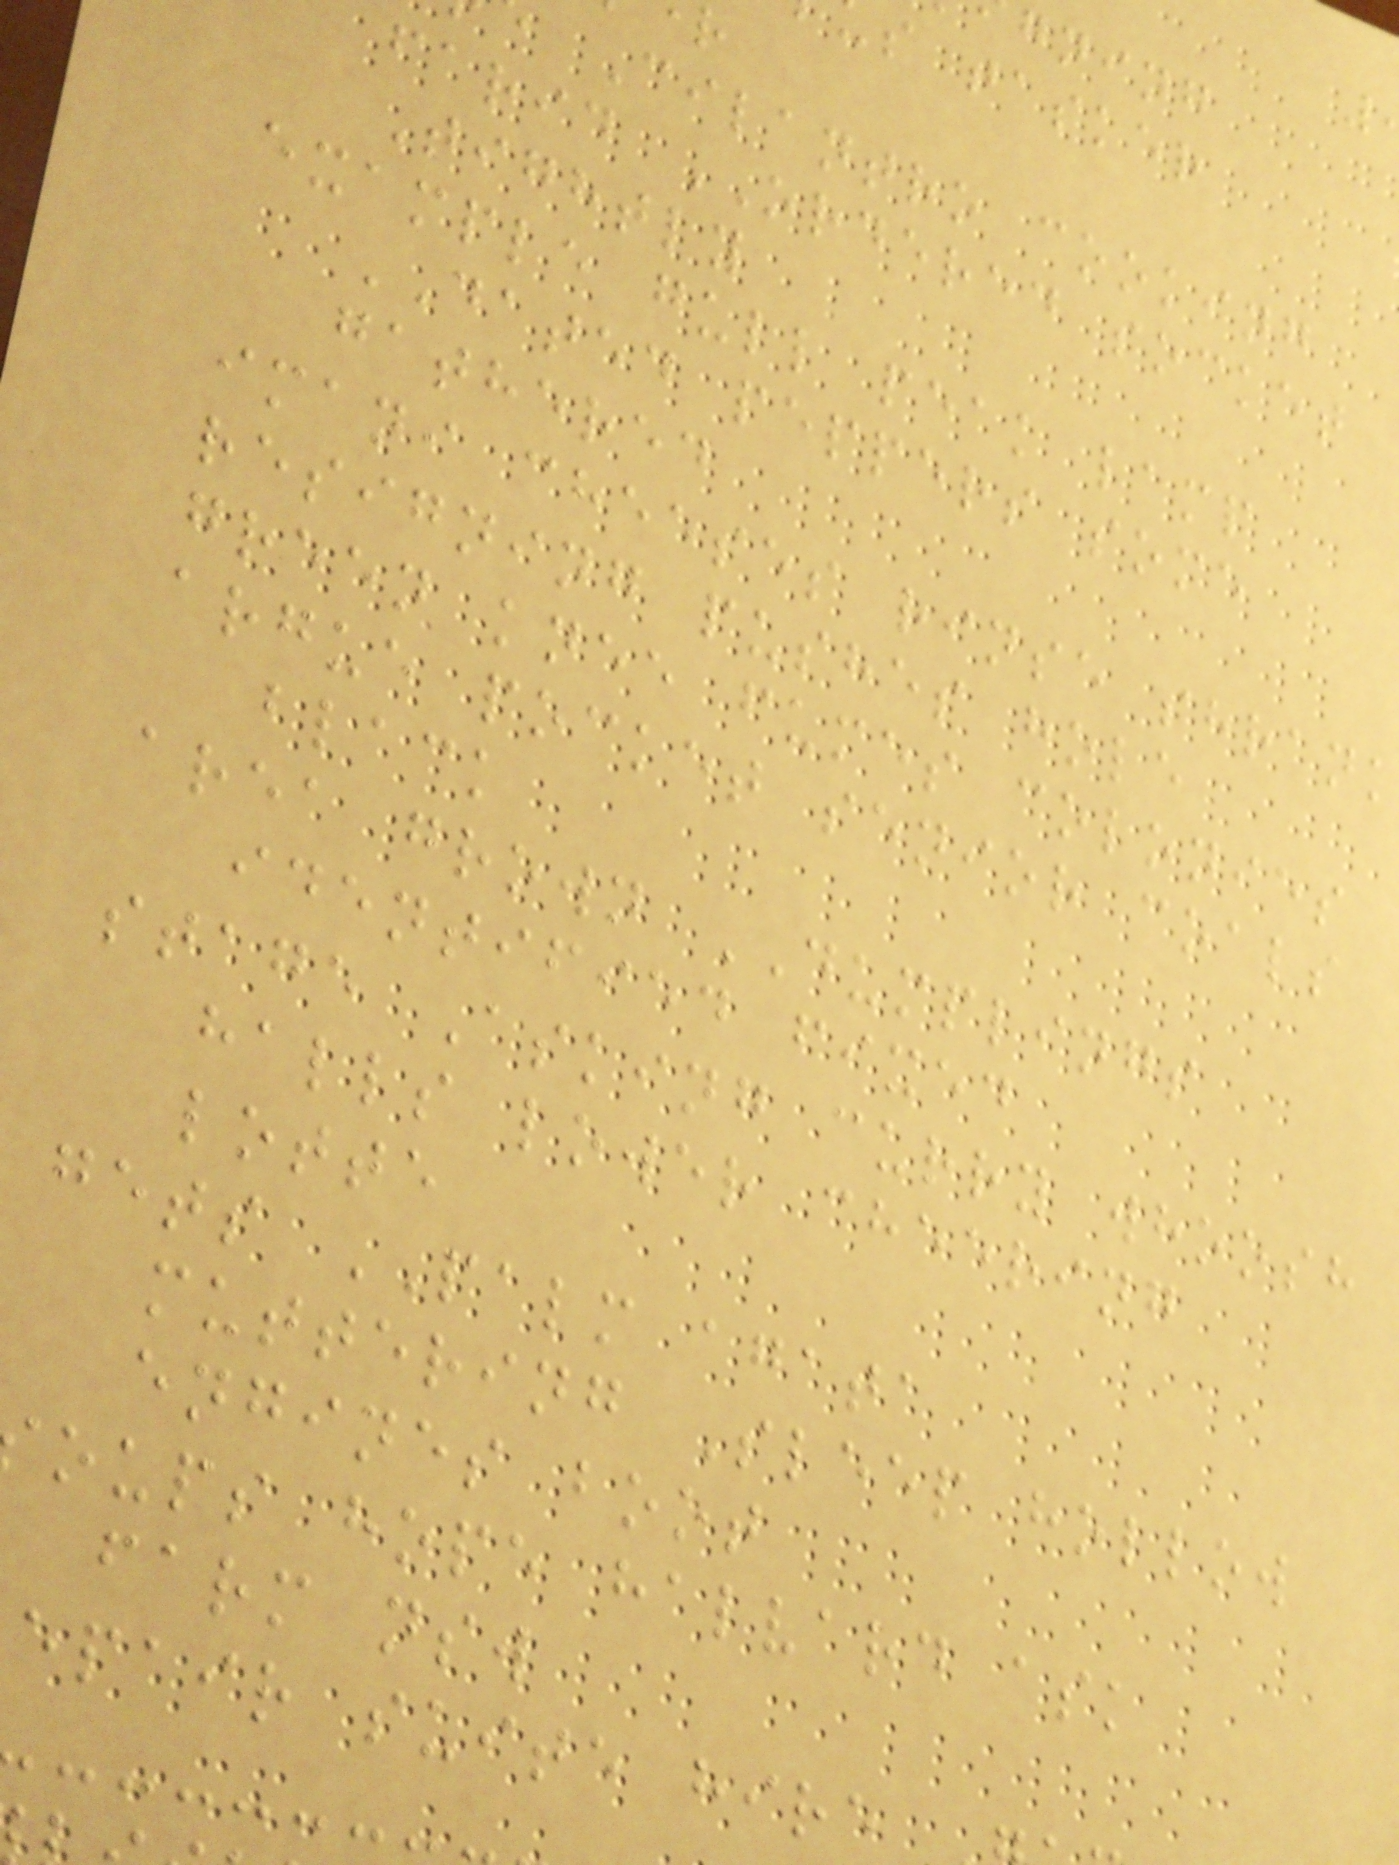gning
s tasker
Cilantro cooking
farid ORDERED socket
Tightly
example gull peak lamp
DATED peppers some
gathered
imani cheeses rinse shrank
resigning pushes hole
green knee fumes colonies
argue pocket senior coals
black
area grown DUMPLINGS
identified fixed
stage Asking curry whoosh
halls lower cheering
lotte
gets PALM agata
muttering Sleep hollow
engines boot
oups hope halvard ask
farm nsw
epair suite hire
